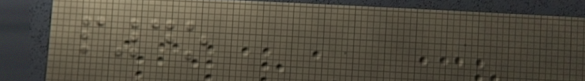p4o
